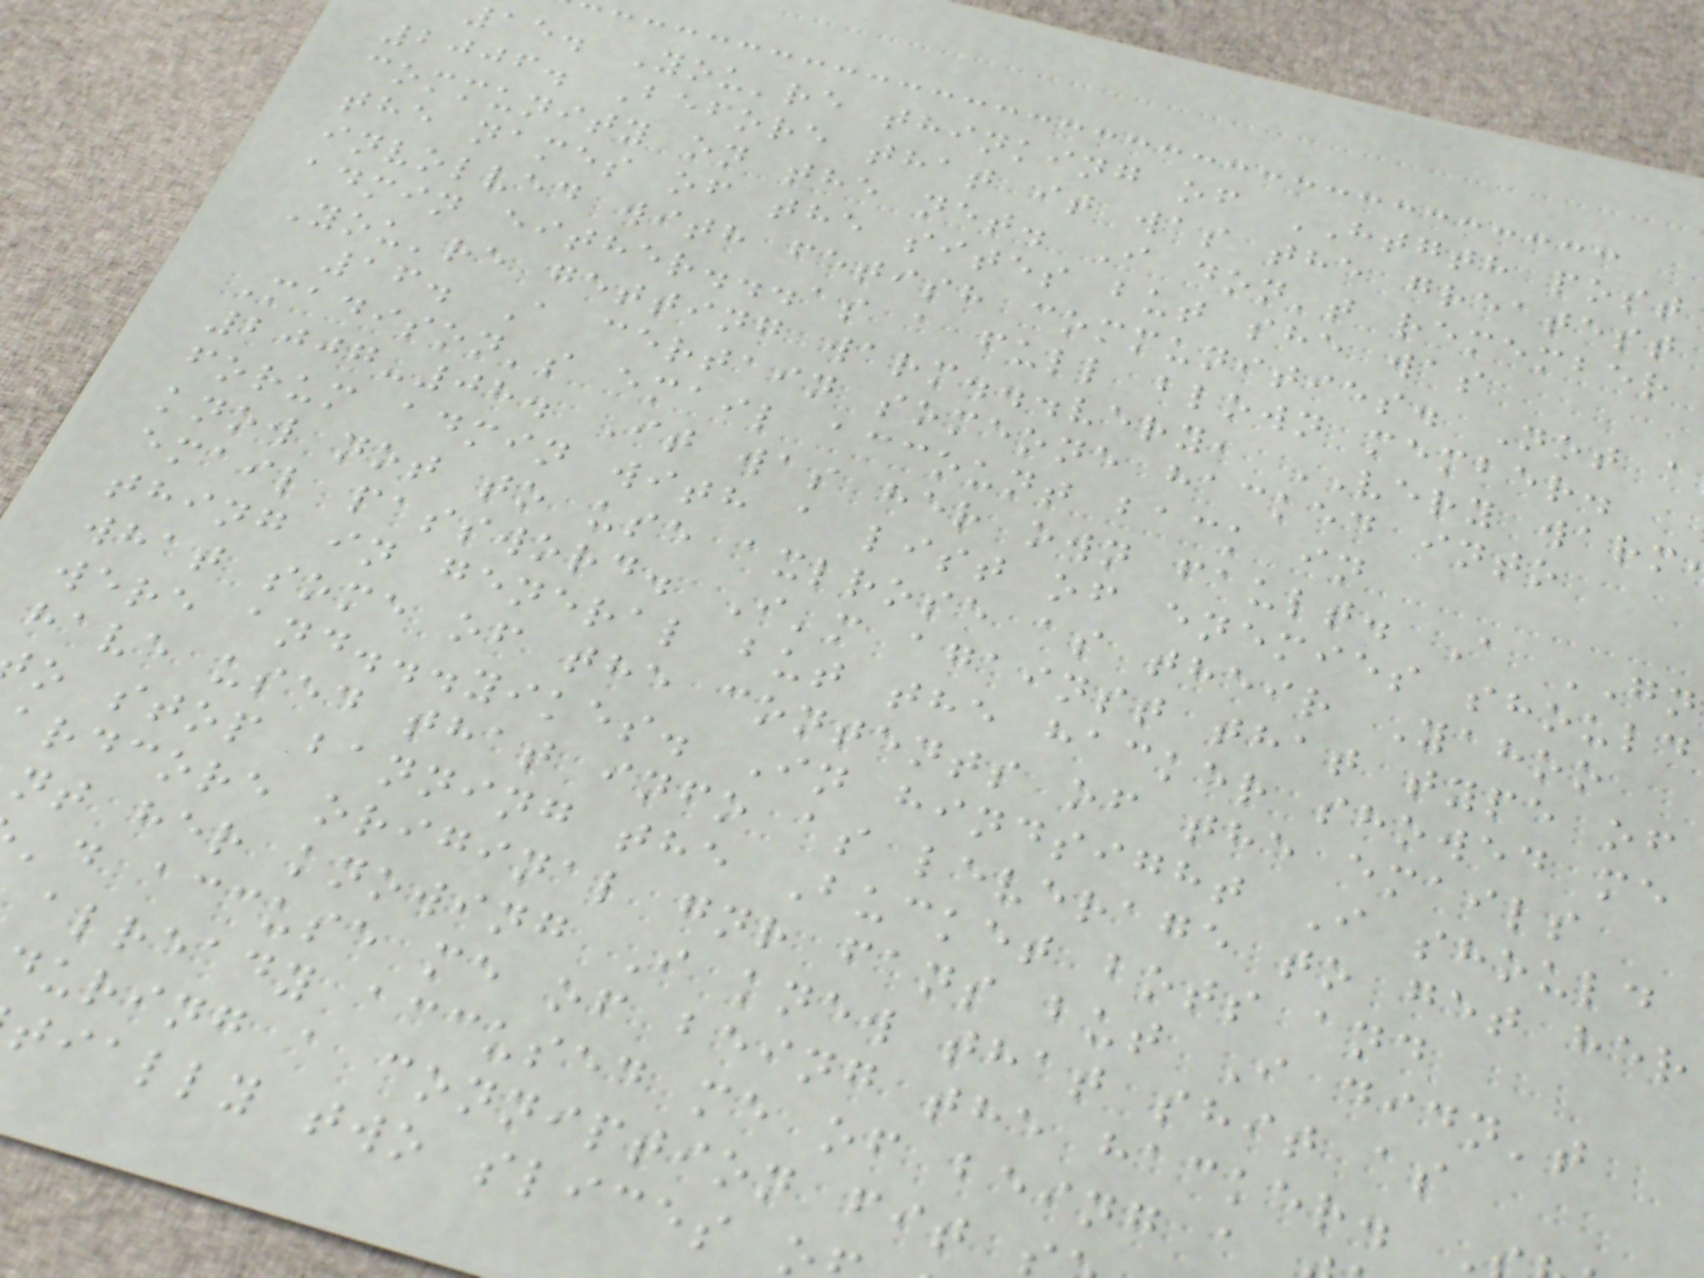15. You're thinking of HTGTH post
2006. Before that it was the greatest
community on the net. I don't remember
the names of the sites but she was
involved with fetish communities. Not a
admin either...as a full blown member.
You're getting warm...very, VERY warm
16. A certain someone hacked into
Madison's email account back in
2007-08. It was her own fault. A GN
forum admin with a list of enemies should
know not to use axlrose as their Yahoo
email password. I'm against that type of
thing in general but the hacker showed me
what some of the contents of the emails
were and...yikes. In hindsight I should
have used that info as leverage to get her
o stop banning the Bucket bots and
ardcore original gnr fans but I didn't
nt her knowing I knew that shit as
'd accuse me of being the hacker.
already accused me of being a
uring a conniption fit
tially two slices
